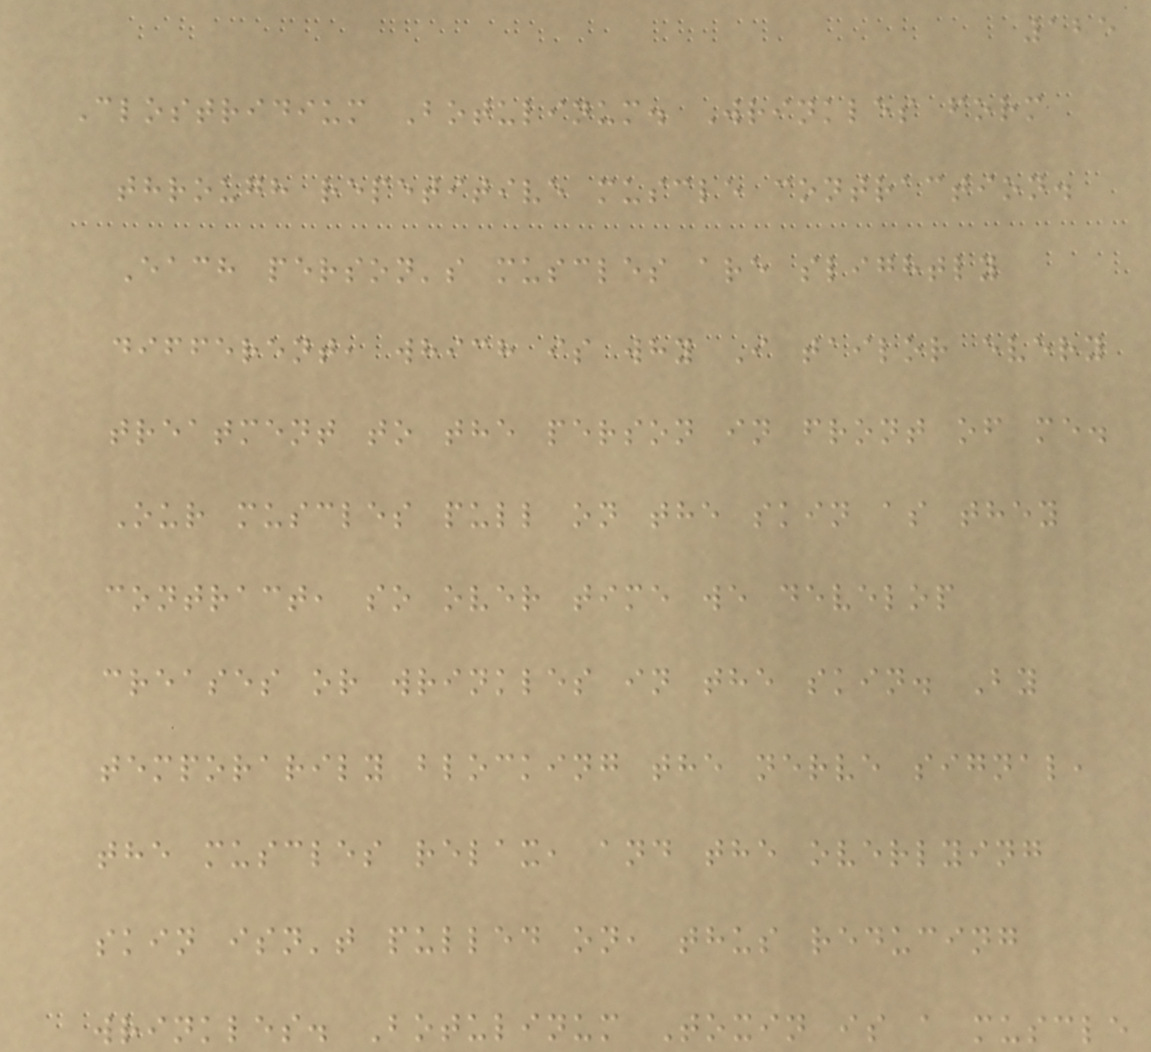125
Clostridium Botulinum. Wrinkles form
through repetitive muscle contraction.
Each person's muscles are slightly
different, which is why I tailor every
treatment to the person in front of me.
Our muscles pull on the skin as they
contract, so over time we develop
creases or wrinkles in the skin. By
temporarily blocking the nerve signal,
the muscles relax, and the overlying
skin isn't pulled on, thus reducing
wrinkles. Botulinum Toxin is a muscle
